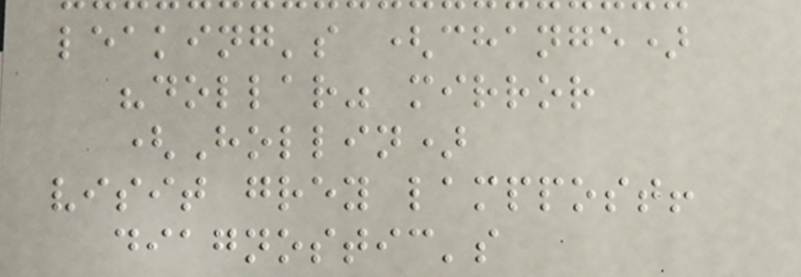leaking's (change)
"dollar" mirror
(Hollin)
visit grey lamppost!
diagnostic's
